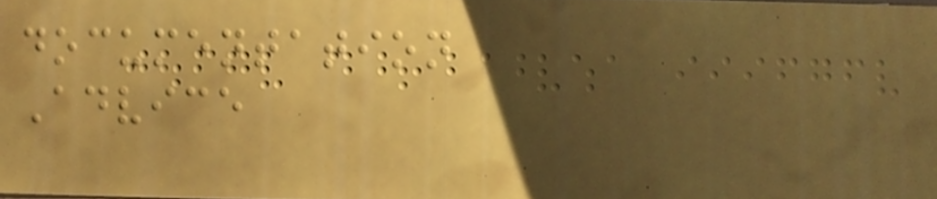documentation
Advice
